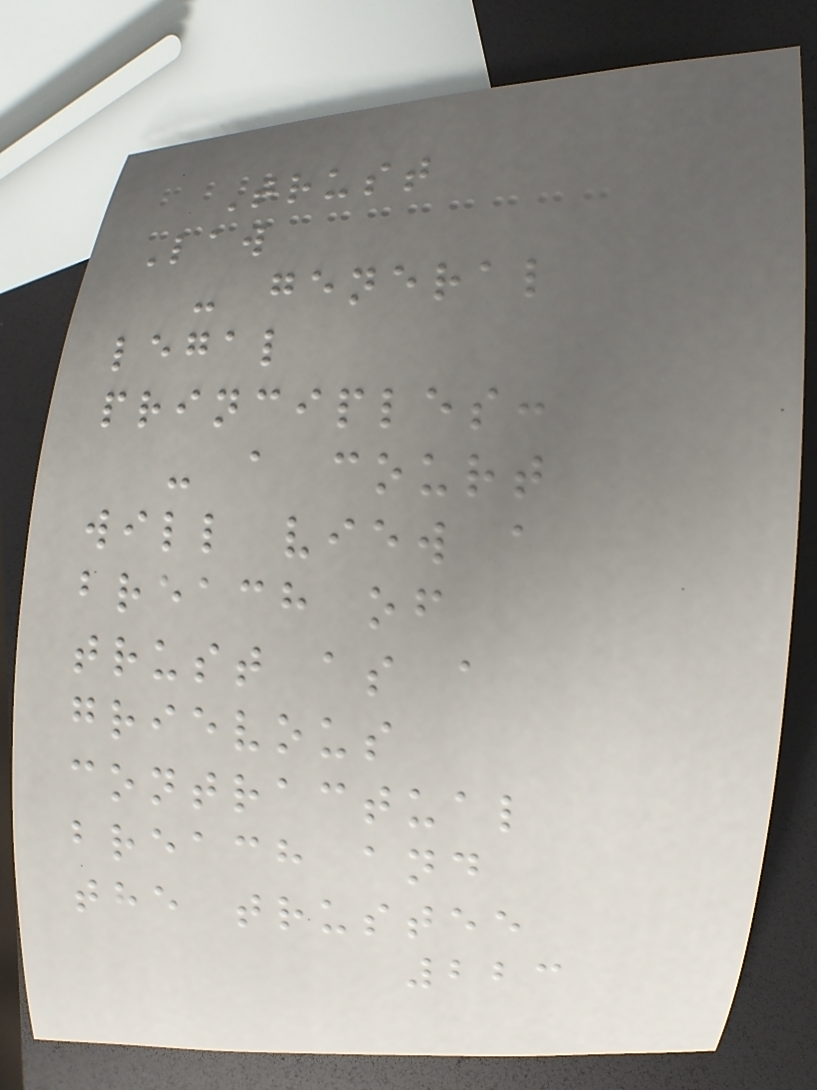Trust
Law
- general
legal
principles:
- a court
will view a
breach of
trust as a
grievous
contractual
breach and
the trustee
223
